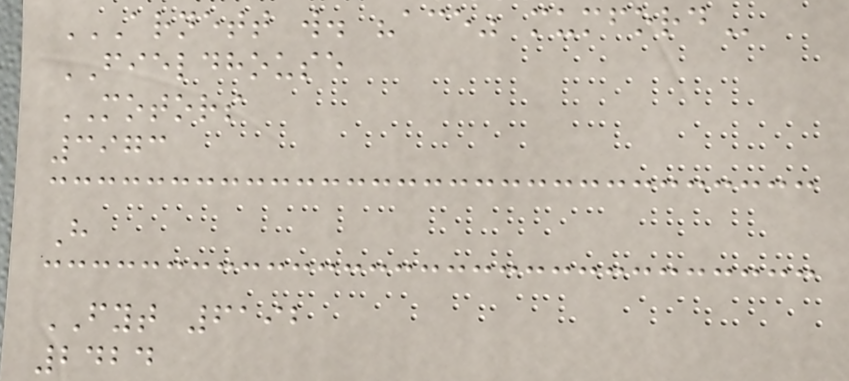ARNETT W. "ACE" MUMFORD
FIELDHOUSE
MOTORS
3973
H
FYT 6192
2424
